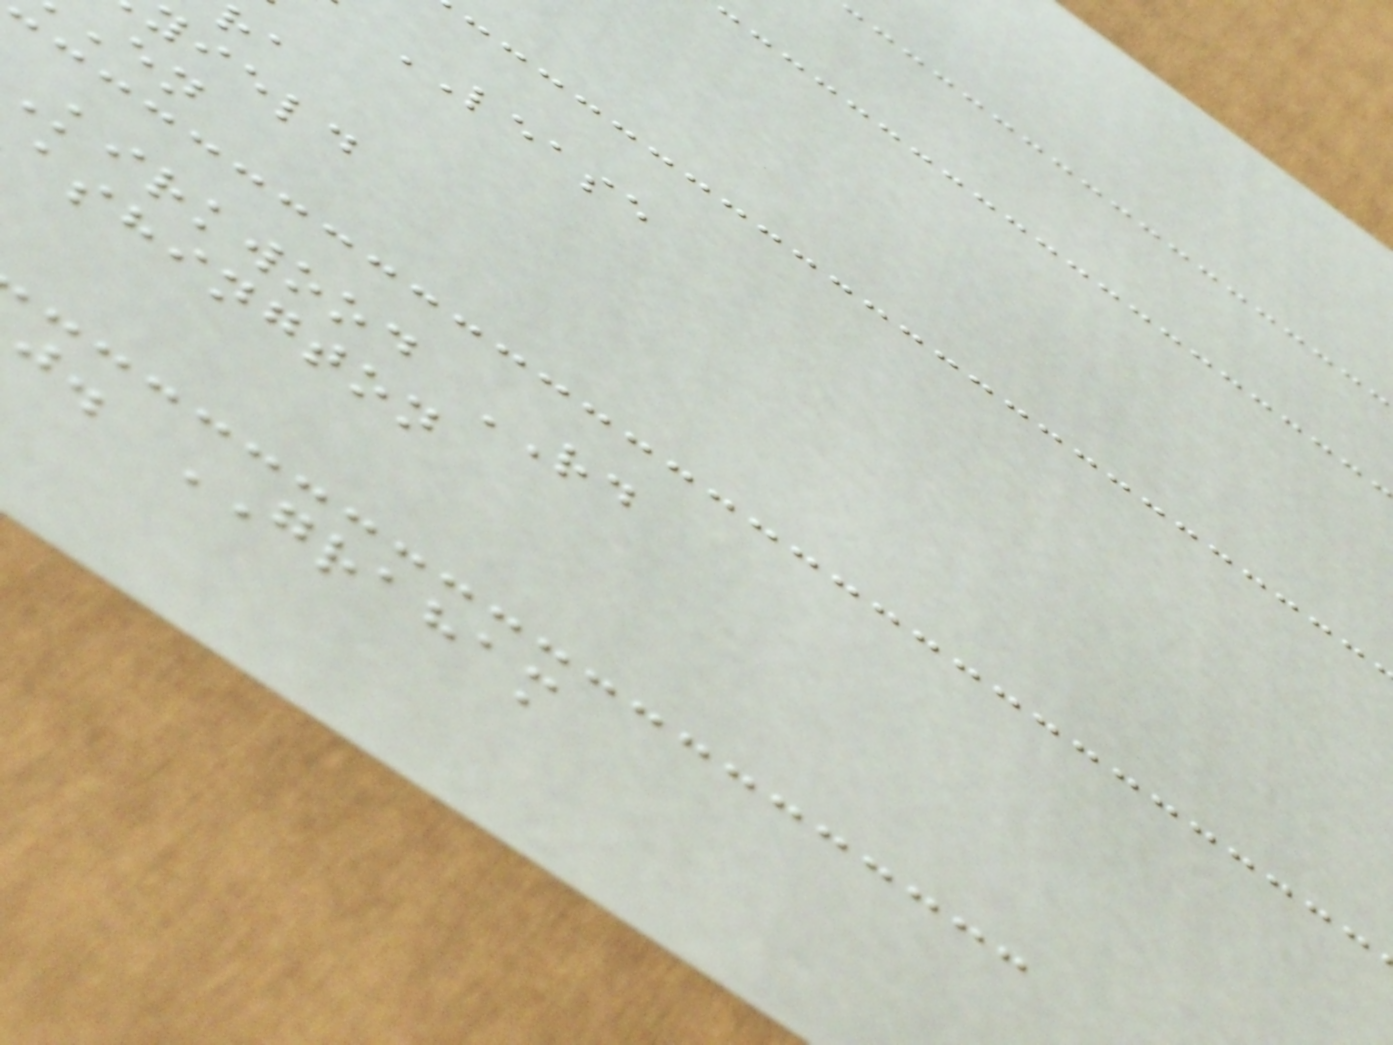LEASE
yield
kirkwood RD
ashington
j. GRAHAM
